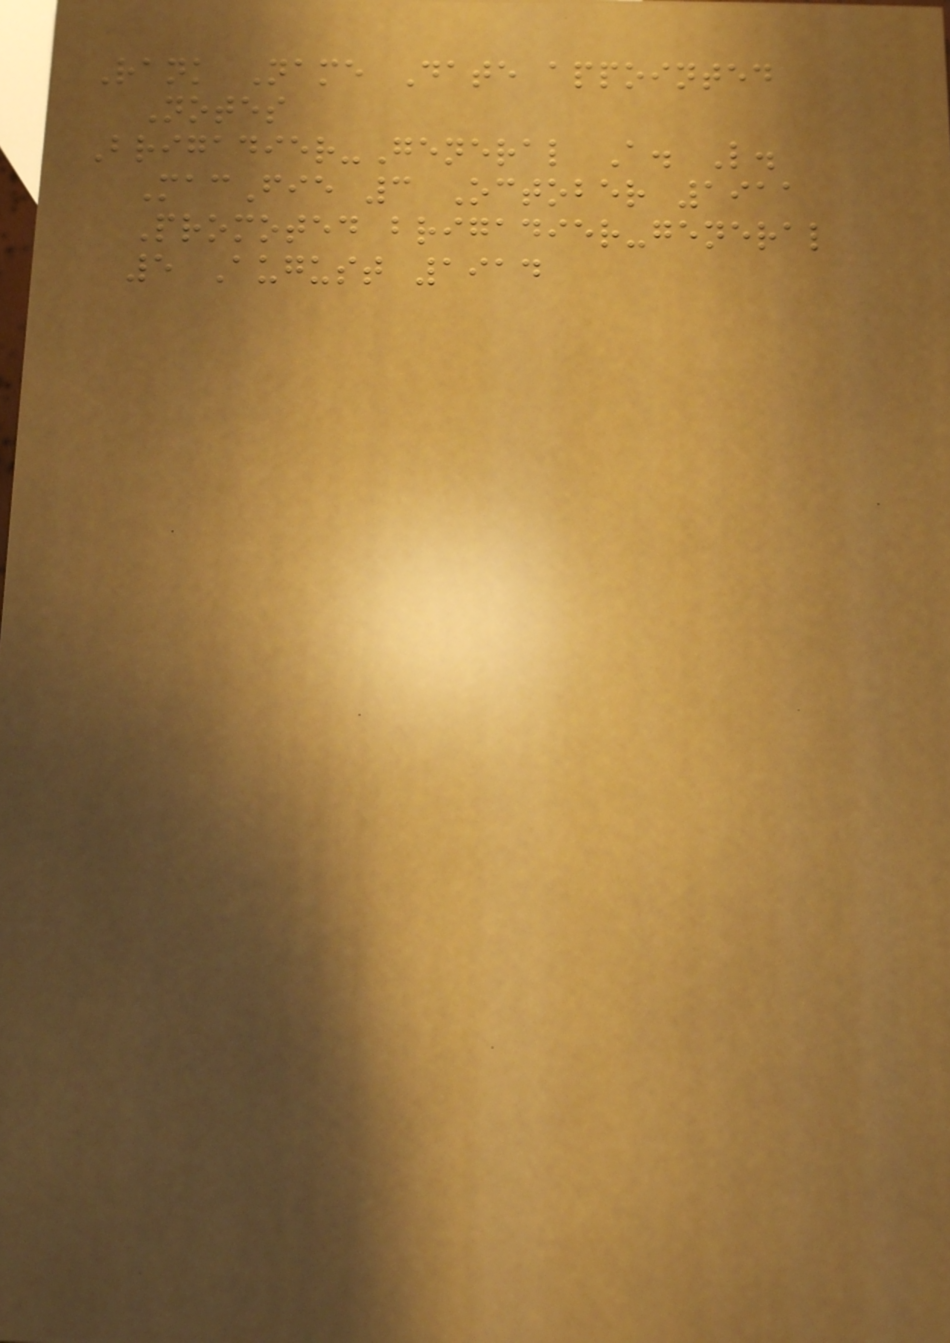Rank Name Date appointed
Notes
Brigadier-General A. L.
MacFie 3 October 1911
Promoted brigadier-general
5 August 1914
